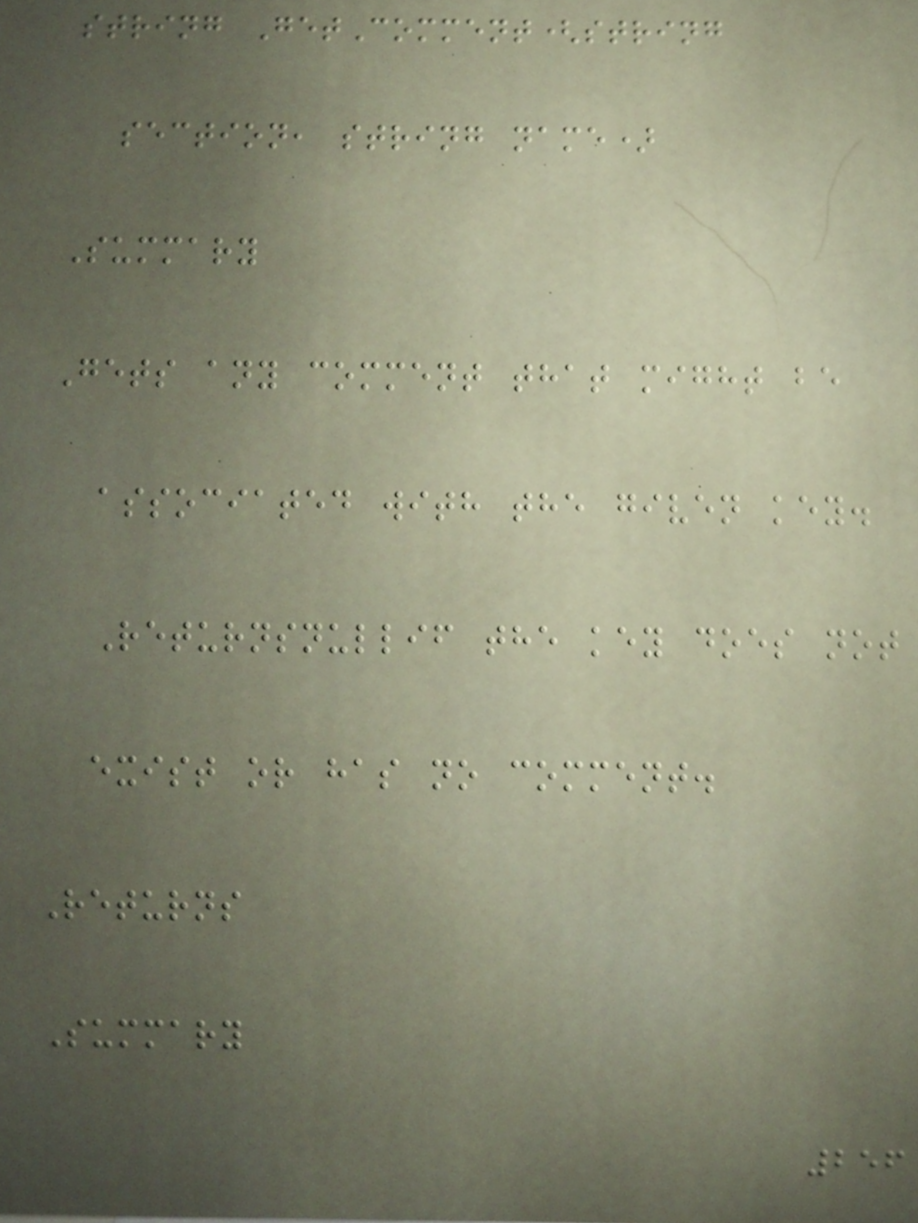string GetComment(string
section, string name)
Summary
Gets any comment that might be
associated with the given key.
Returnsnullif the key does not
exist or has no comment.
Returns
Summary
256
